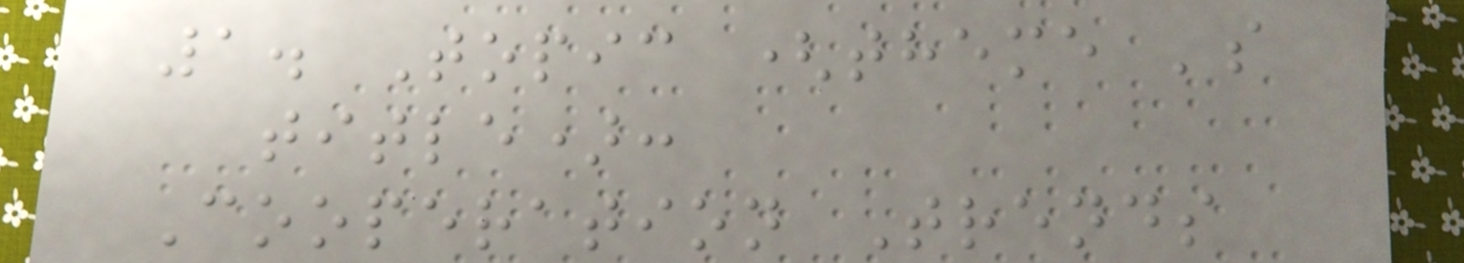1. Topic (theme 's
title):
Cooperation Trends
